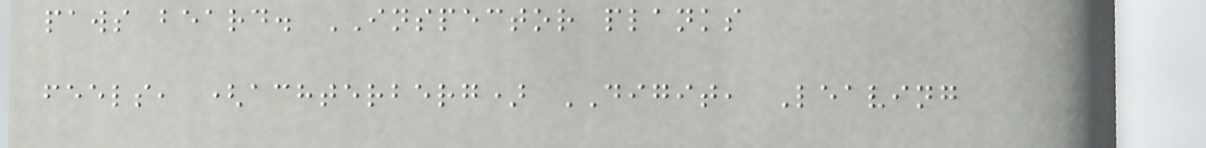paws beard. INSPECTOR planks
feels, (achterberg) DIGIT, Leaving
